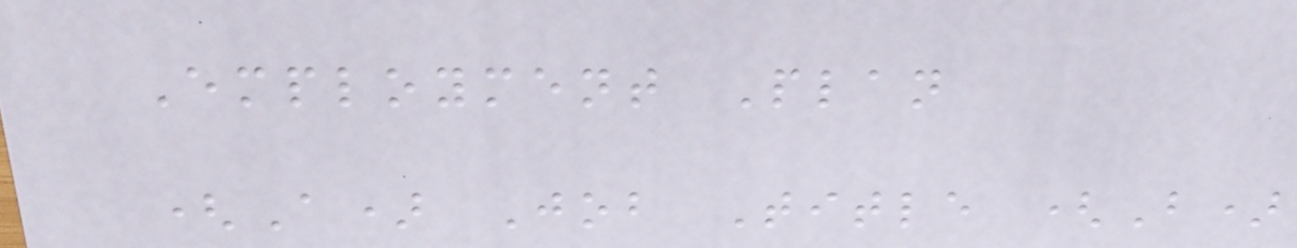Employment Plan
(A) Job Title (B)
